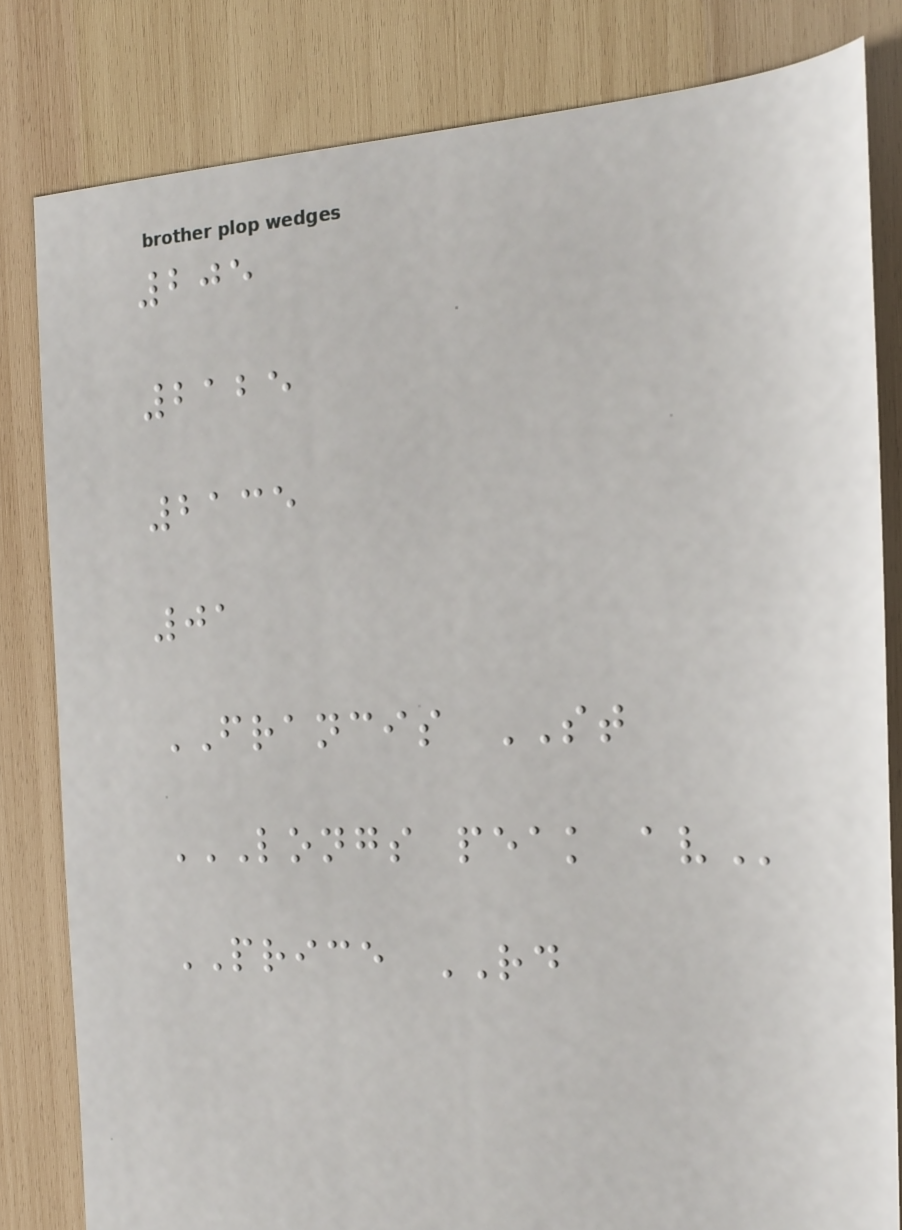205
2125
2135
01
FRANCIS ST
LONGS PEAK AV
PRICE RD
